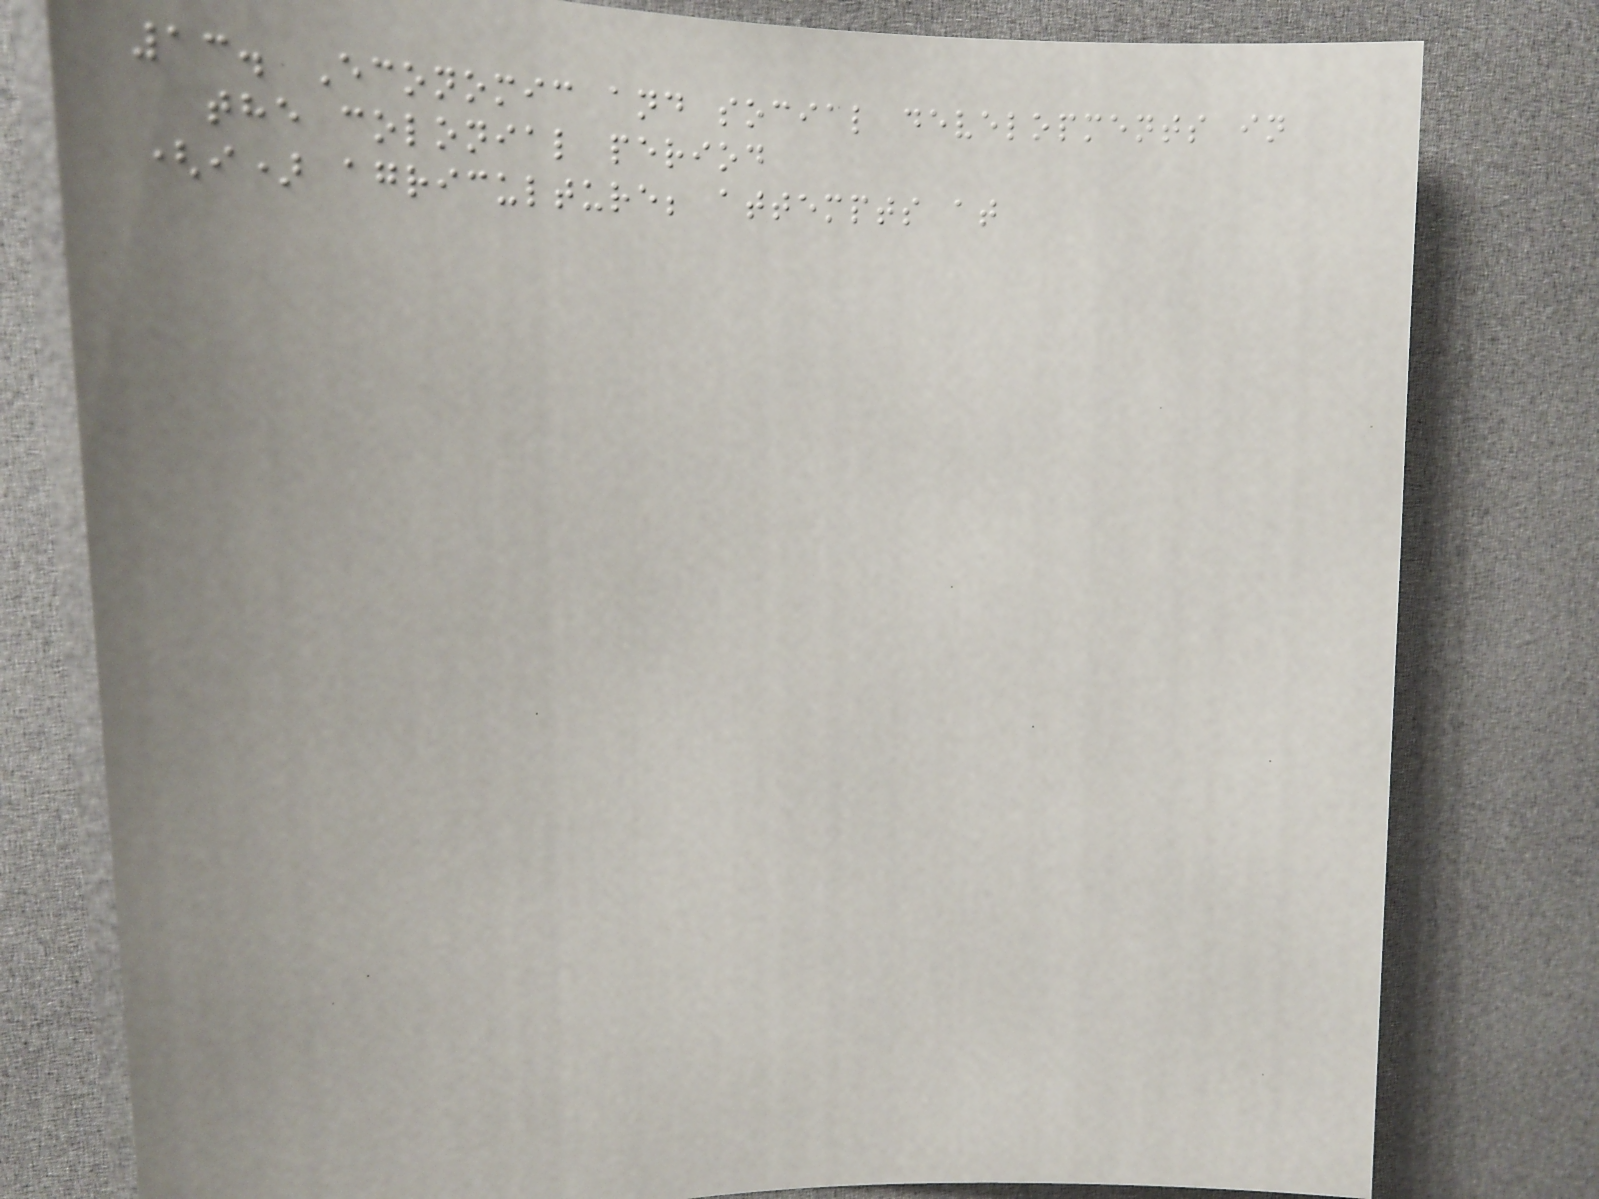13. Economic and social developments in
the colonial period
(i) agriculture; attempts at
